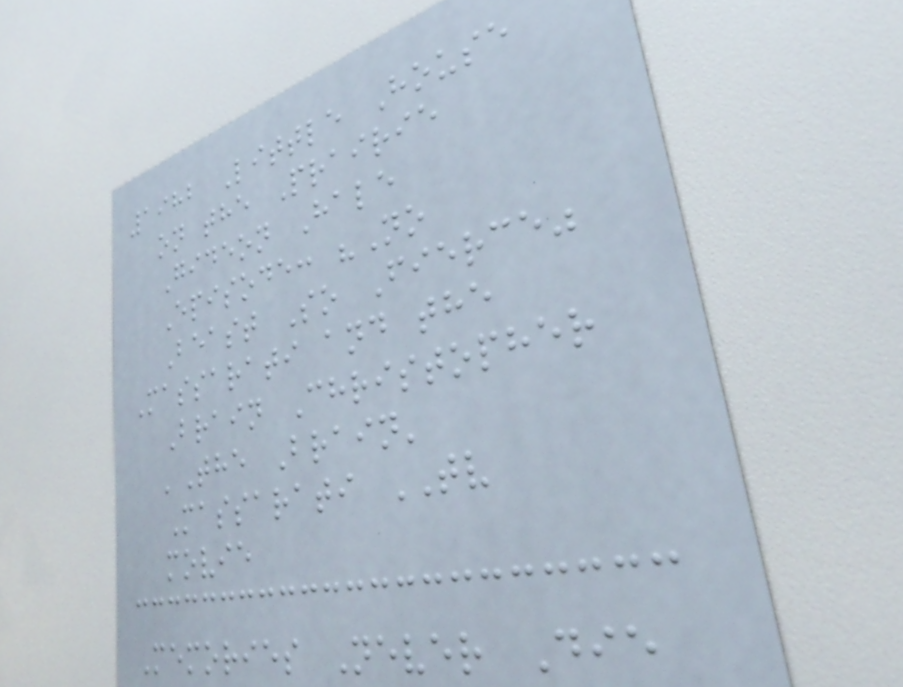1982 Little House
on the Prairie
Gideon Hale
Episode: "No
Beast So Fierce"
Massarati and the
Brain Christopher
'The Brain'
Massarati TV
movie
Memories Never Die
